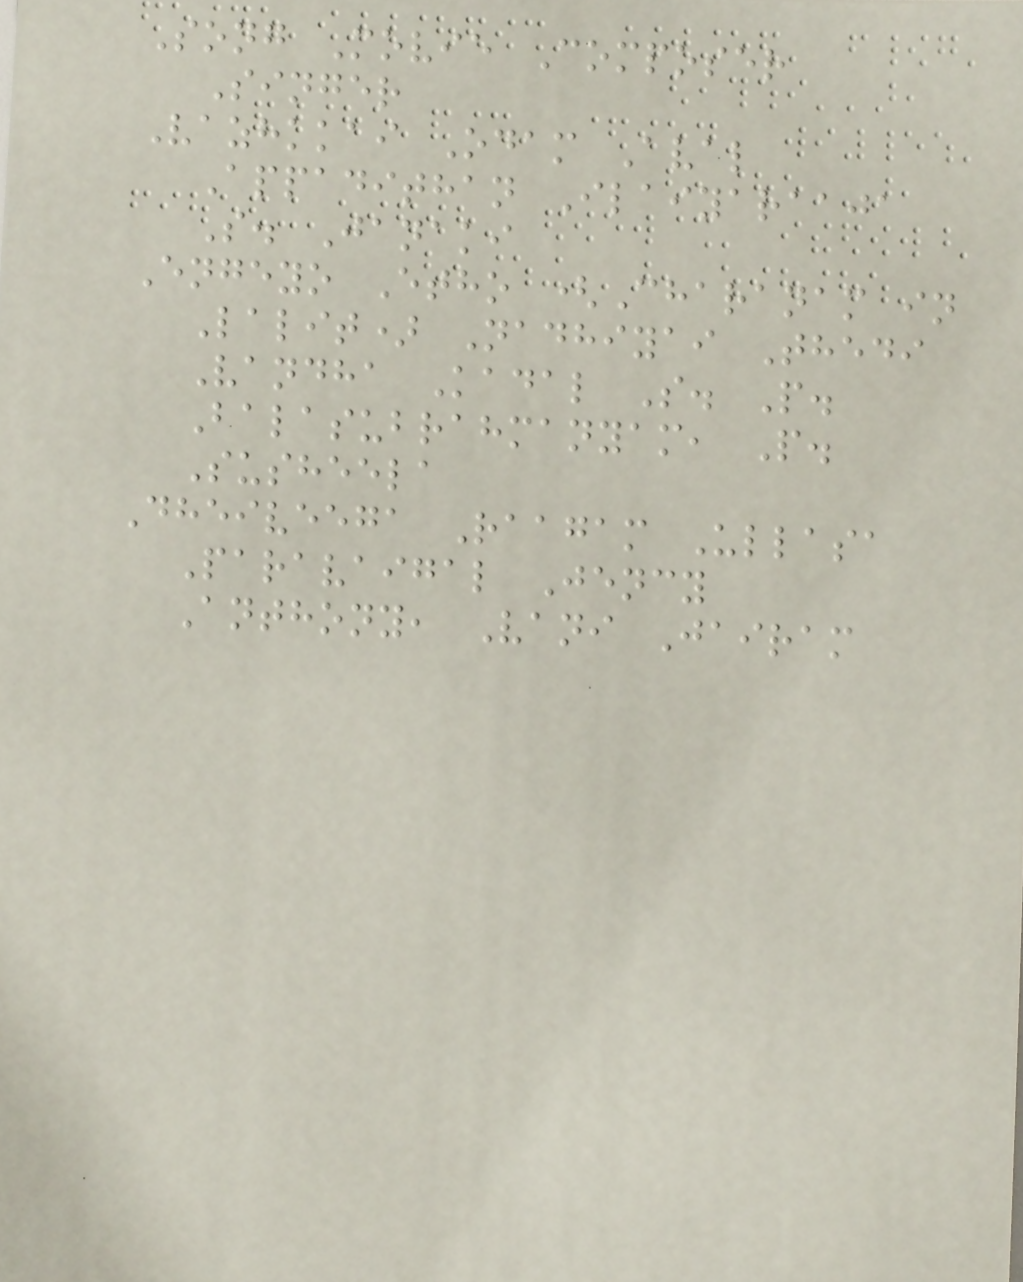Song Movie Composer
Singer
Vazhkkai Odam Aval
Appadithan Ilaiyaraaja
S. Janaki
Engeyo Etho (Charanam in
Lalit) Nadhiyai Thedi
Vandha Kadal S. P.
Balasubrahmanyam, P.
Susheela
Dheiveega Raagam Ullasa
Paravaigal Jency
Anthony, Vani Jairam
